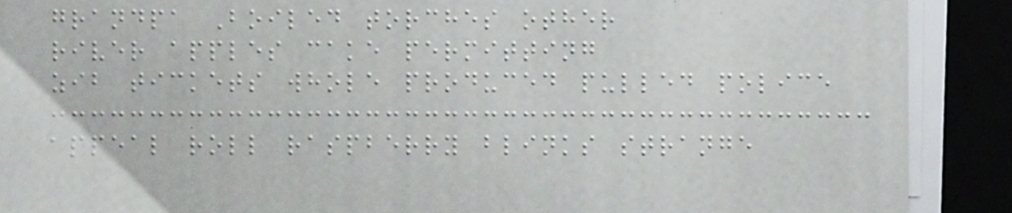grandpa Boiled torches other
river apples cake permitting
zib tickets whole produced pulled police
appeal roll raspberry blinks strange
